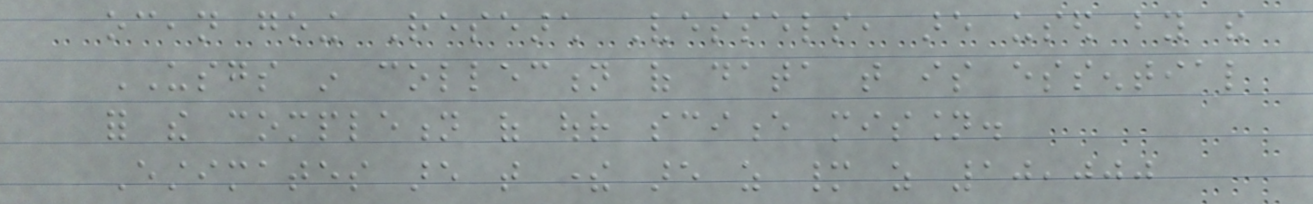ocean going Research Vessels, are used by the
USGS in collection of data that is essential
for the completion of our science mission.
Estimates are that there are as many as 10,000
